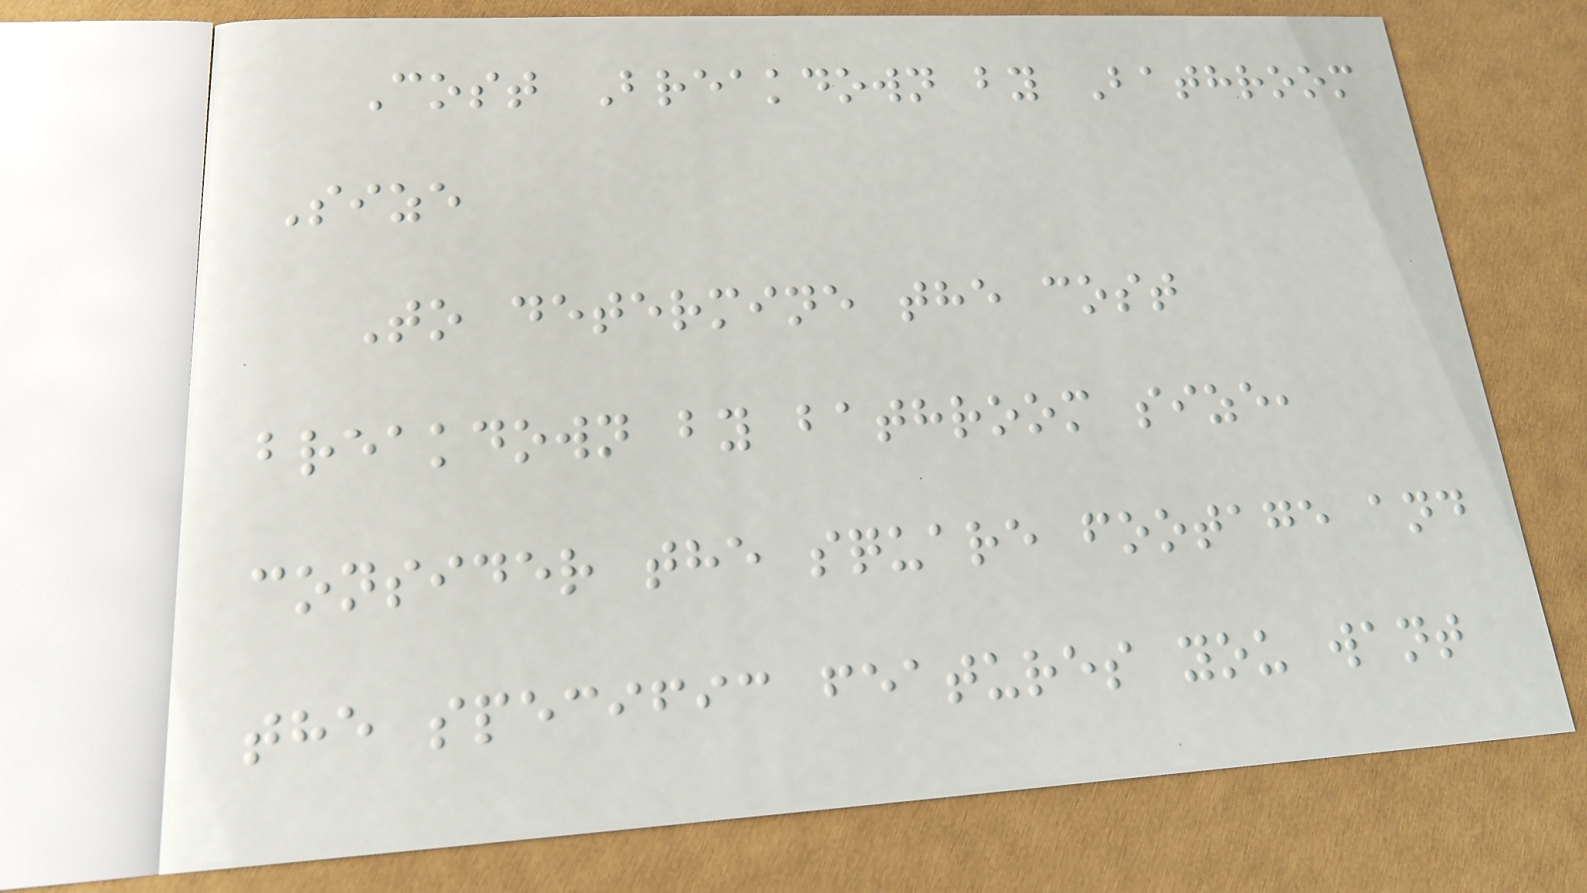Cost Breakdown by Bathroom
Size
To determine the cost
breakdown by bathroom size,
consider the square footage and
the specific features you want
